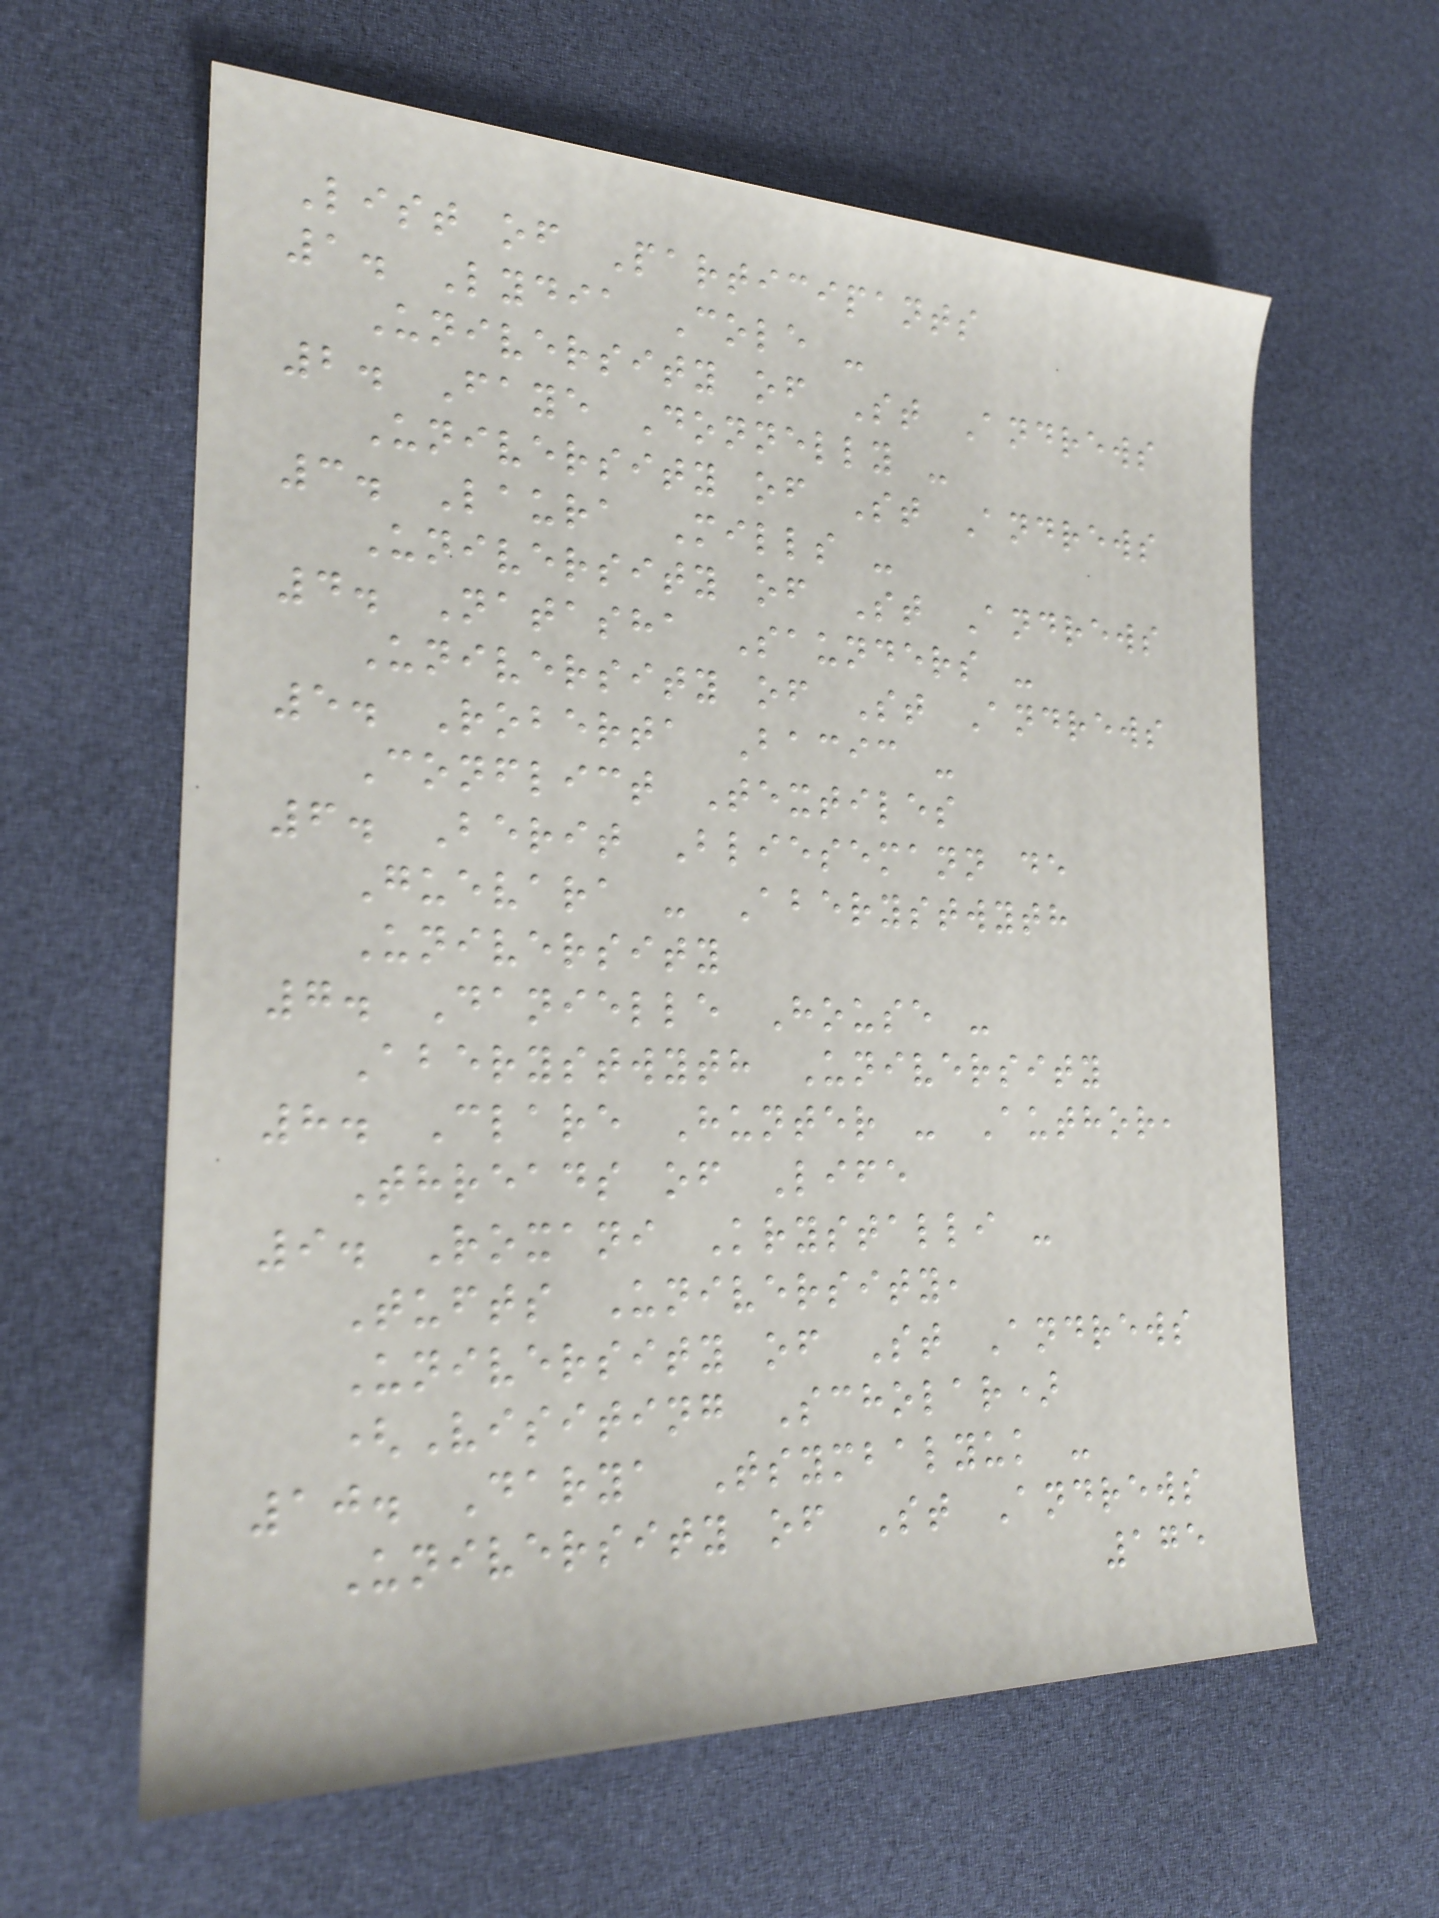List of Participants
1. Lydia Cole -
University of St Andrews
2. Faye Donnelly -
University of St Andrews
3. Laura Mills -
University of St Andrews
4. Natasha Saunders -
University of St Andrews
5. Roberta Bacic -
Conflict Textiles
6. Berit Bliesemann de
Guevara - Aberystwyth
University
7. Danielle House -
Aberystwyth University
8. Clare Hunter - Author,
Threads of Life
9. Roxani Krystalli -
Tufts University,
University of St Andrews
(Visiting Scholar)
10. Darya Tsymbalyuk -
University of St Andrews
175
